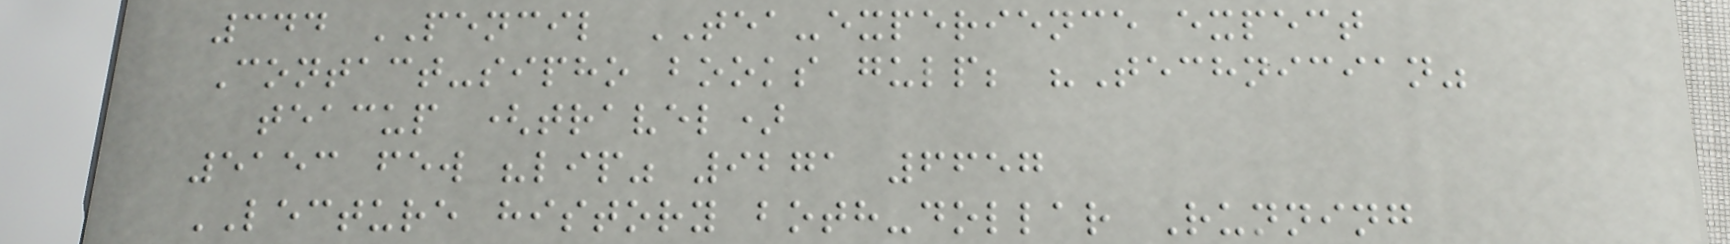344 PENCIL TEA-experience expect
Contact-sipho books gulp; "Technician"
teacup (travel)
5153 few "lip" 9271 6657
LECTURE history both-dollar Running
